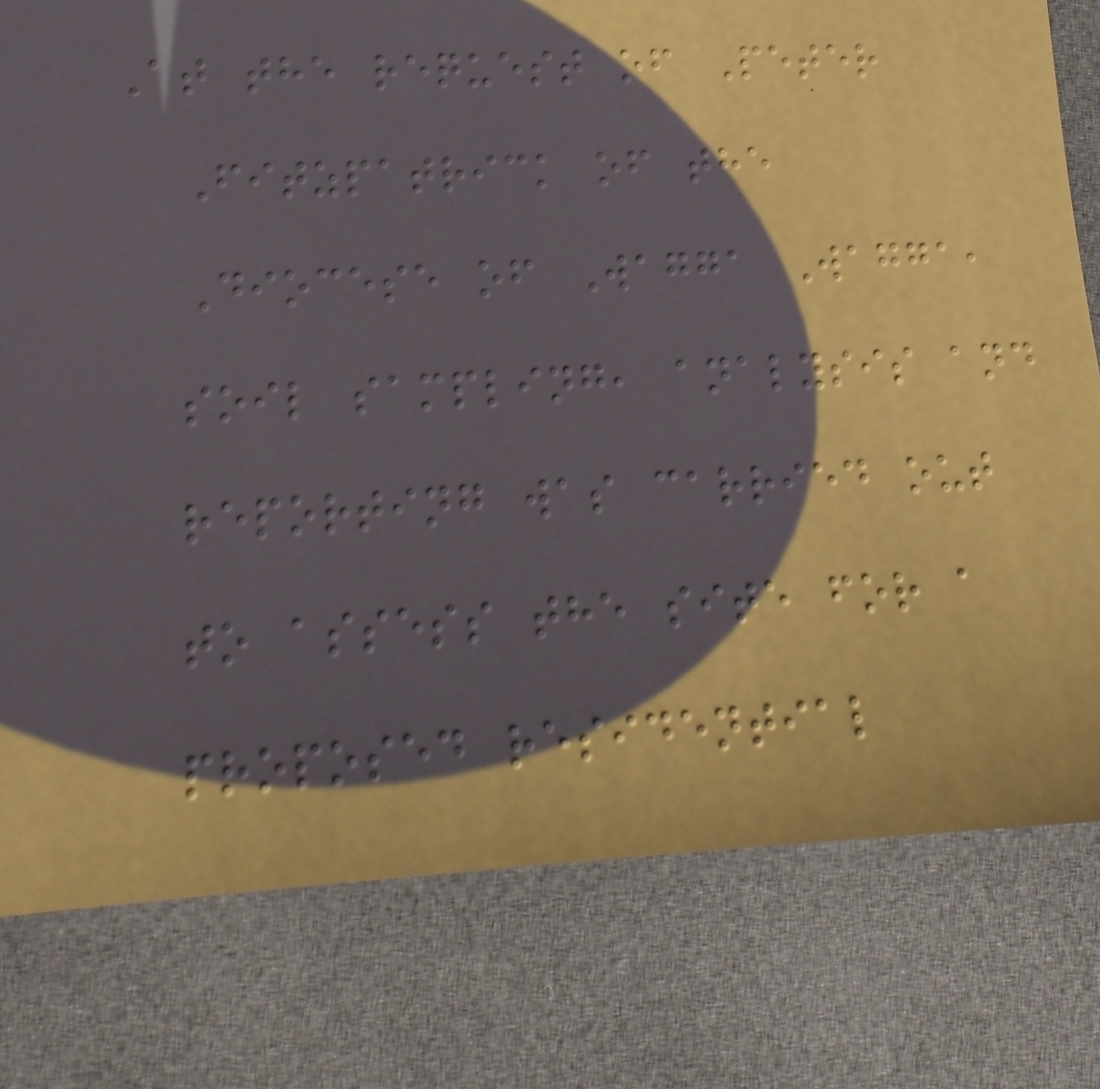At the request of Peter
Fitzpatrick of the
Diocese of Wagga Wagga,
soil sampling, analysis and
reporting was carried out
to assess the site for a
proposed residential
